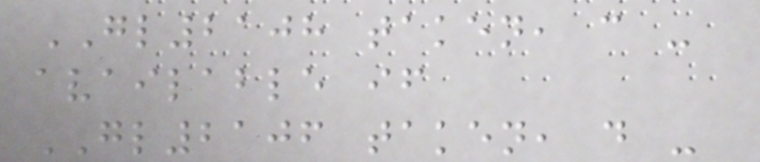GL2108 taken, c -
available if
GL2106 taken, d -
